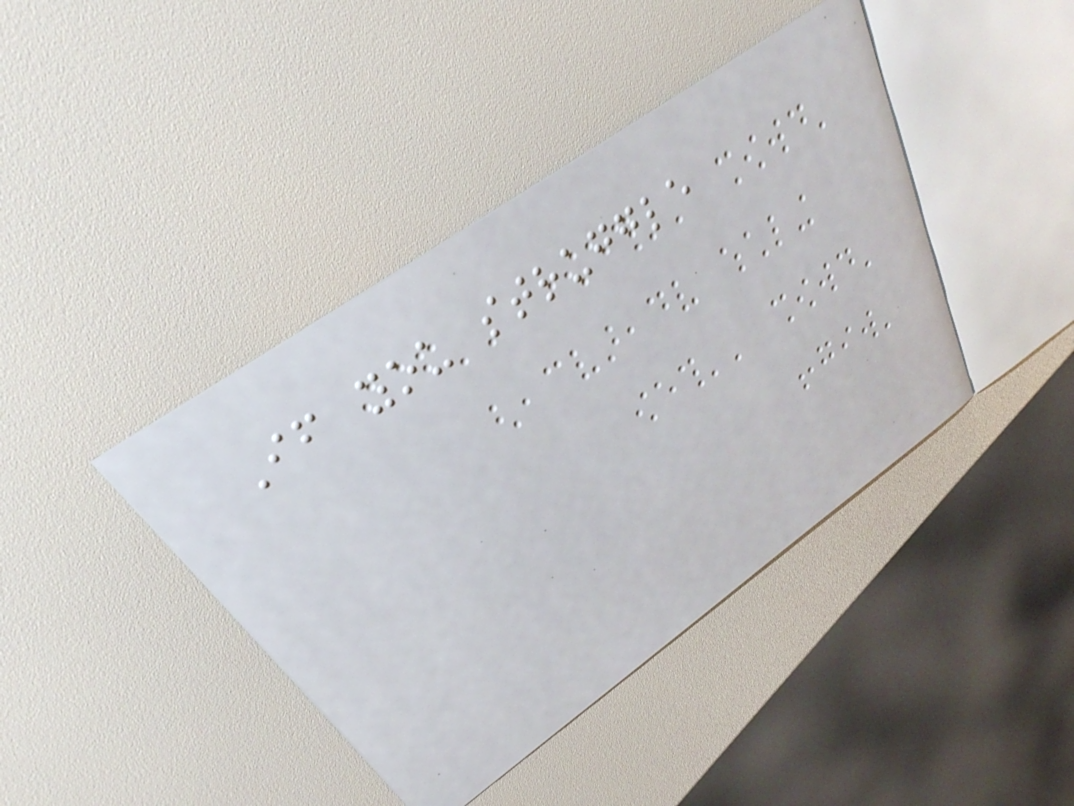If you struggle
